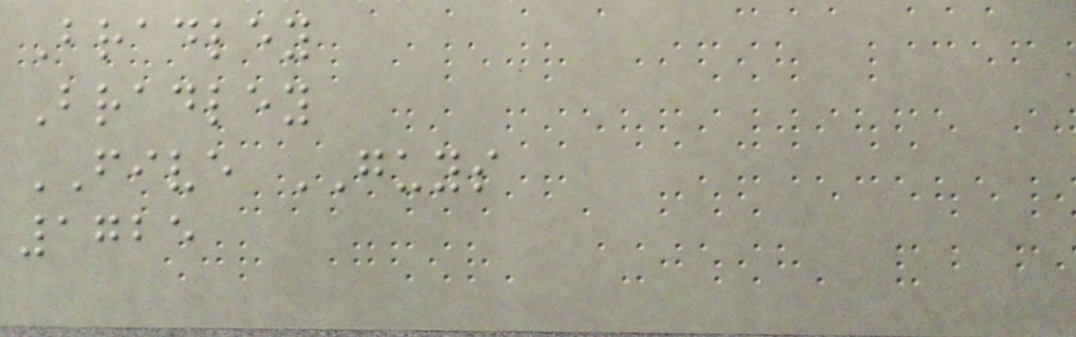Bradley
Bradley
FIVE GUYS
1725
